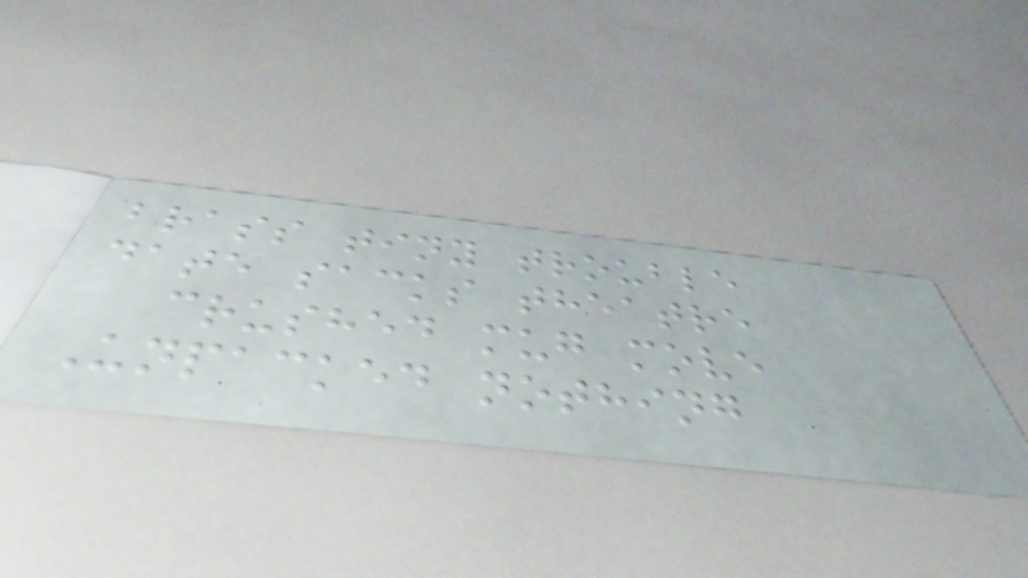brass tiny trouble
date sacks theatre
crushed mug move
Unpacked nothing
